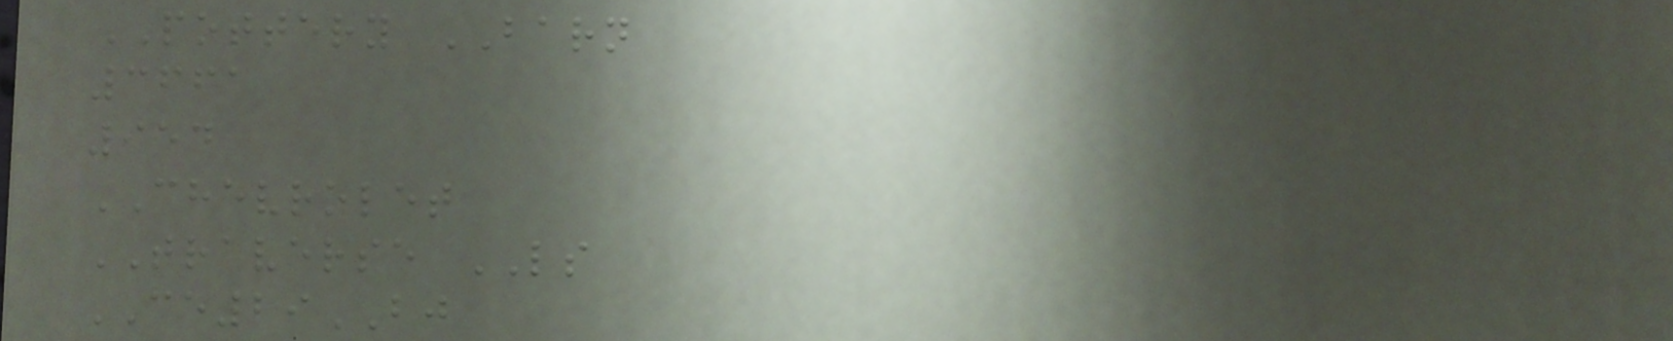POTTERY BARN
3661
954
CHEVROLET
TRAVERSE LS
CE29BJ
